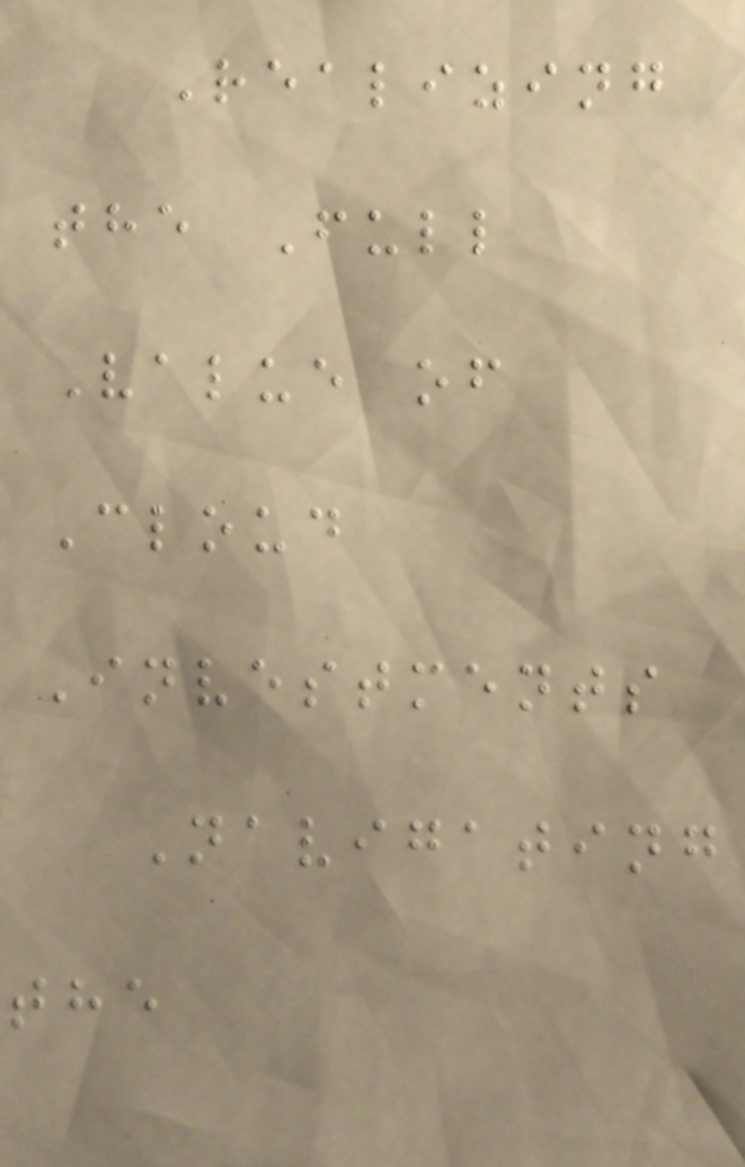Realizing
the Full
Value of
Cloud
Investments
Navigating
the
